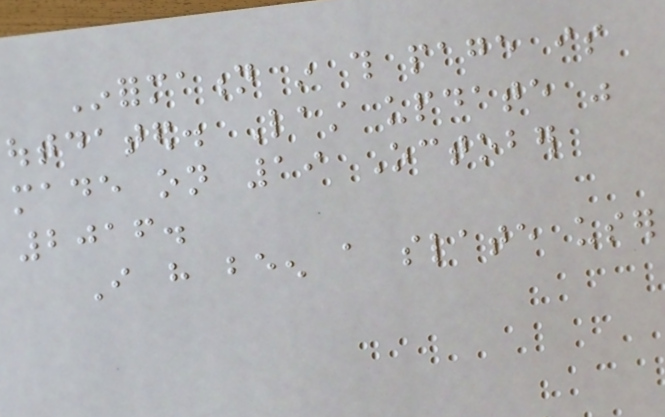Information in this page is
outdated. Last update was
made on 19 October
2016.
I have been a slate user
